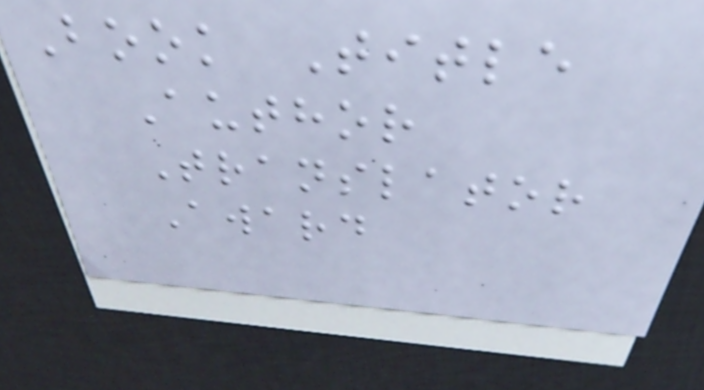Book Title
Author
Translator
Award
